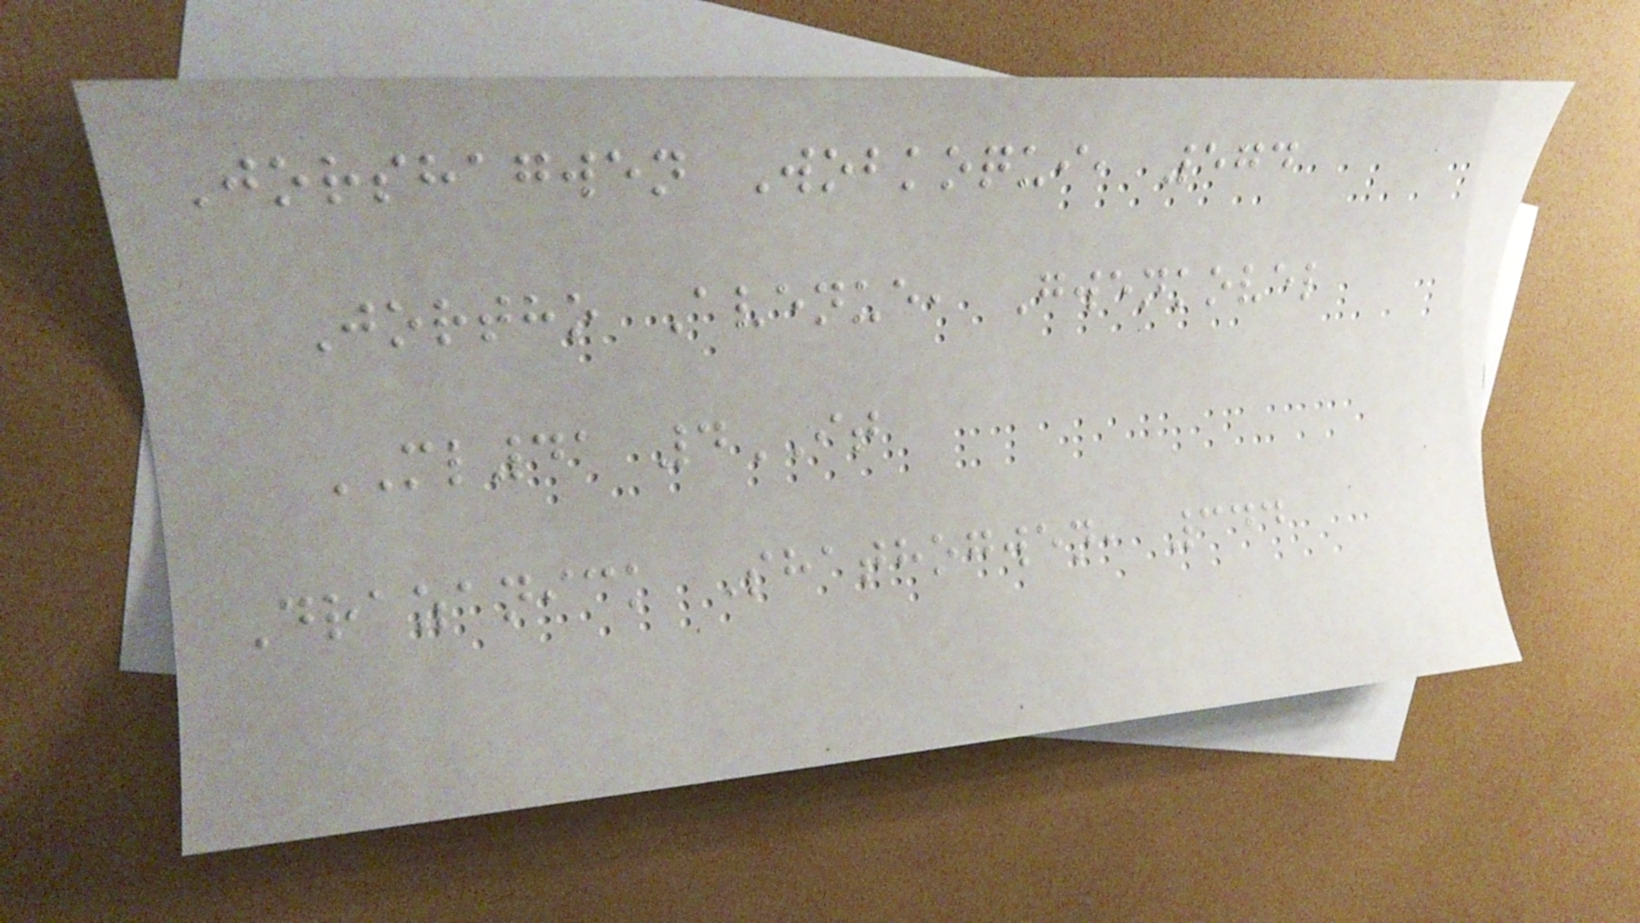Jorshagwen Wobkoqui, 574
Jortho Avenue, Gwenkovel
ML41 4IT
Drazanick Shathogwen, 344
